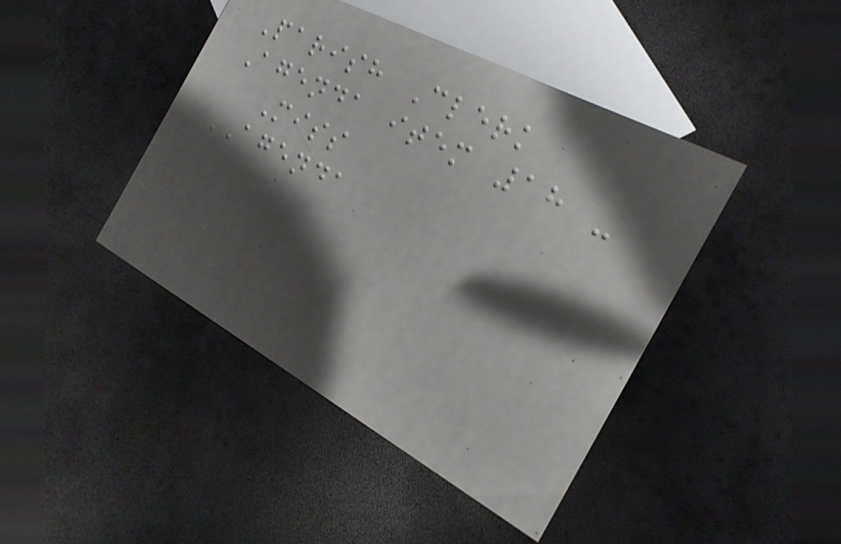Parish Clerk
Agenda item 18 -
Miss
AGENDA
